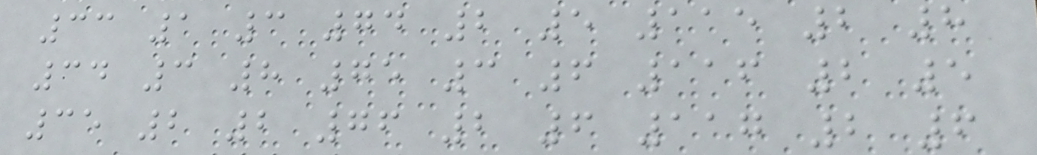33 1 3 74 2 5 115 2 8
34 3 8 75 3 6 116 2 5
35 2 2 76 2 6 117 2 6
